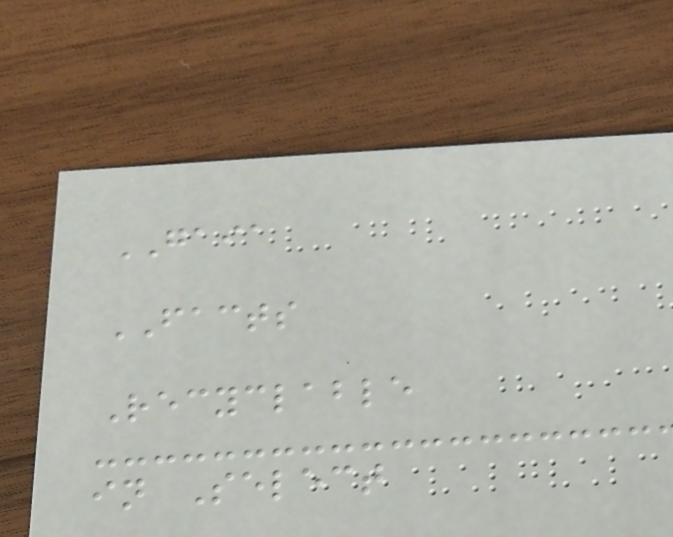GAIA
FACTS
Recyclable
in Select
